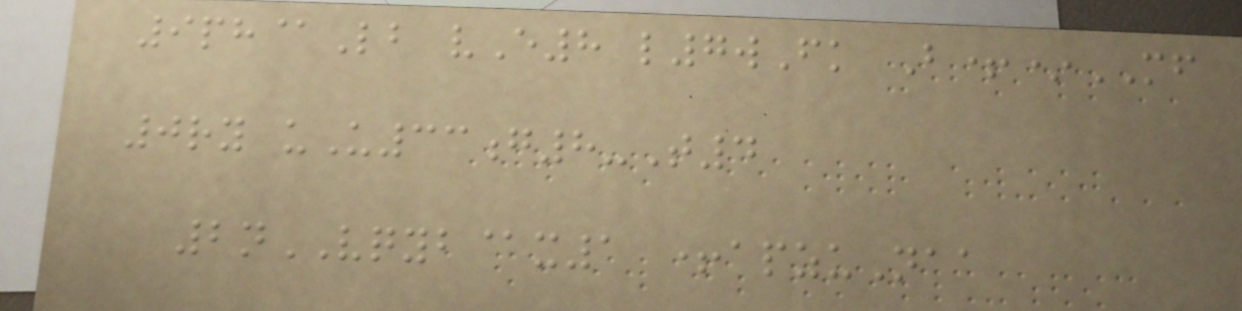9ph@Lb vE8 l7wFk B+*MF
0ry uU33g8-T4
2nVQYB@x1 +apzuNaa
